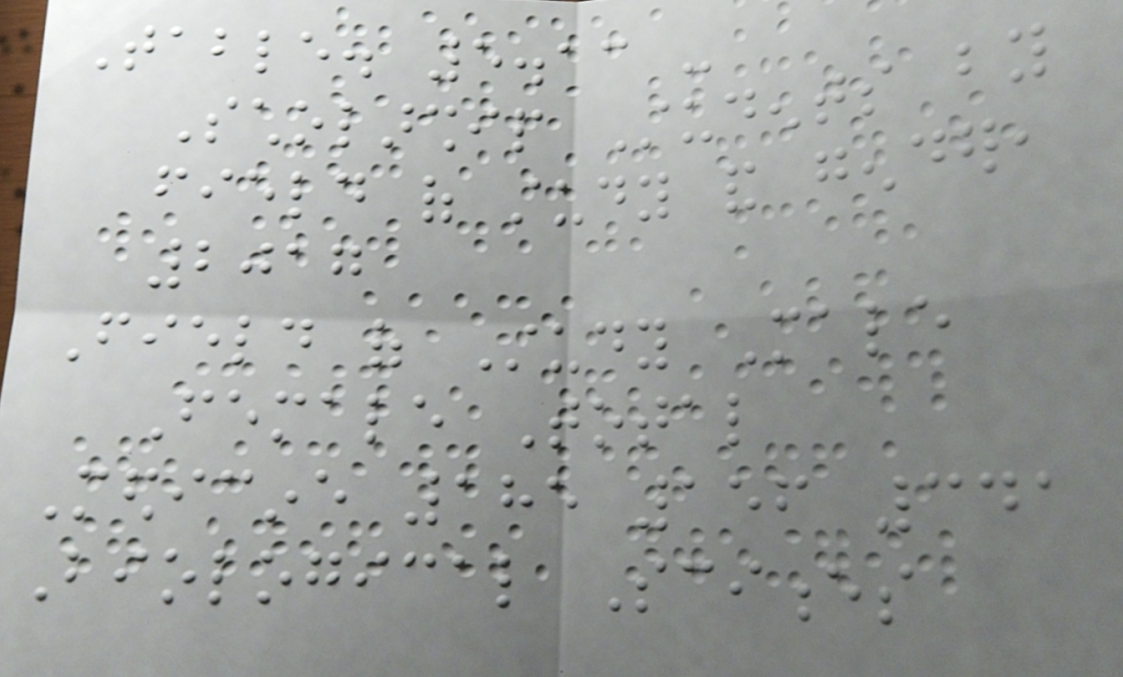Table. 5.13 -
Scholarship Students by
field of study and gender,
2017
Field of Study Male
Female Total
Medicine 185 156 341
Biological Sciences
